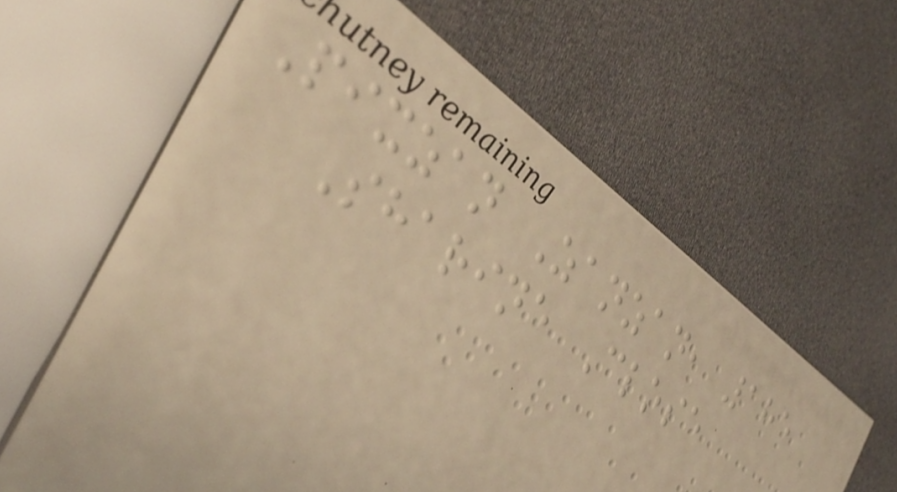Pixzan Zanzan, 185
Sharine Close
